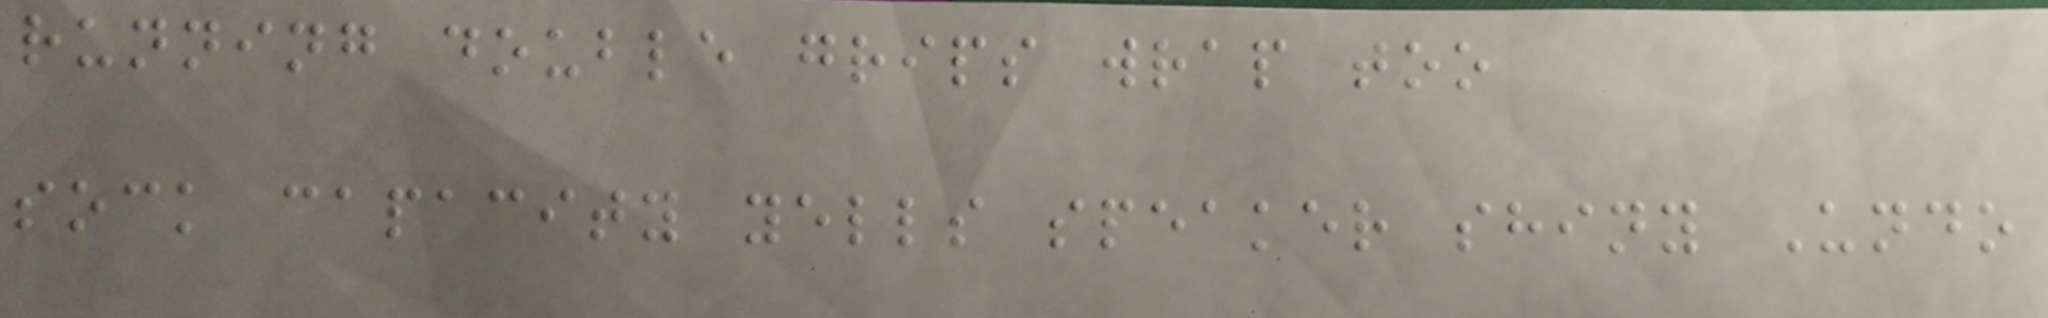running double grips wrap too
sock capacity yells speaker shiny Undo
